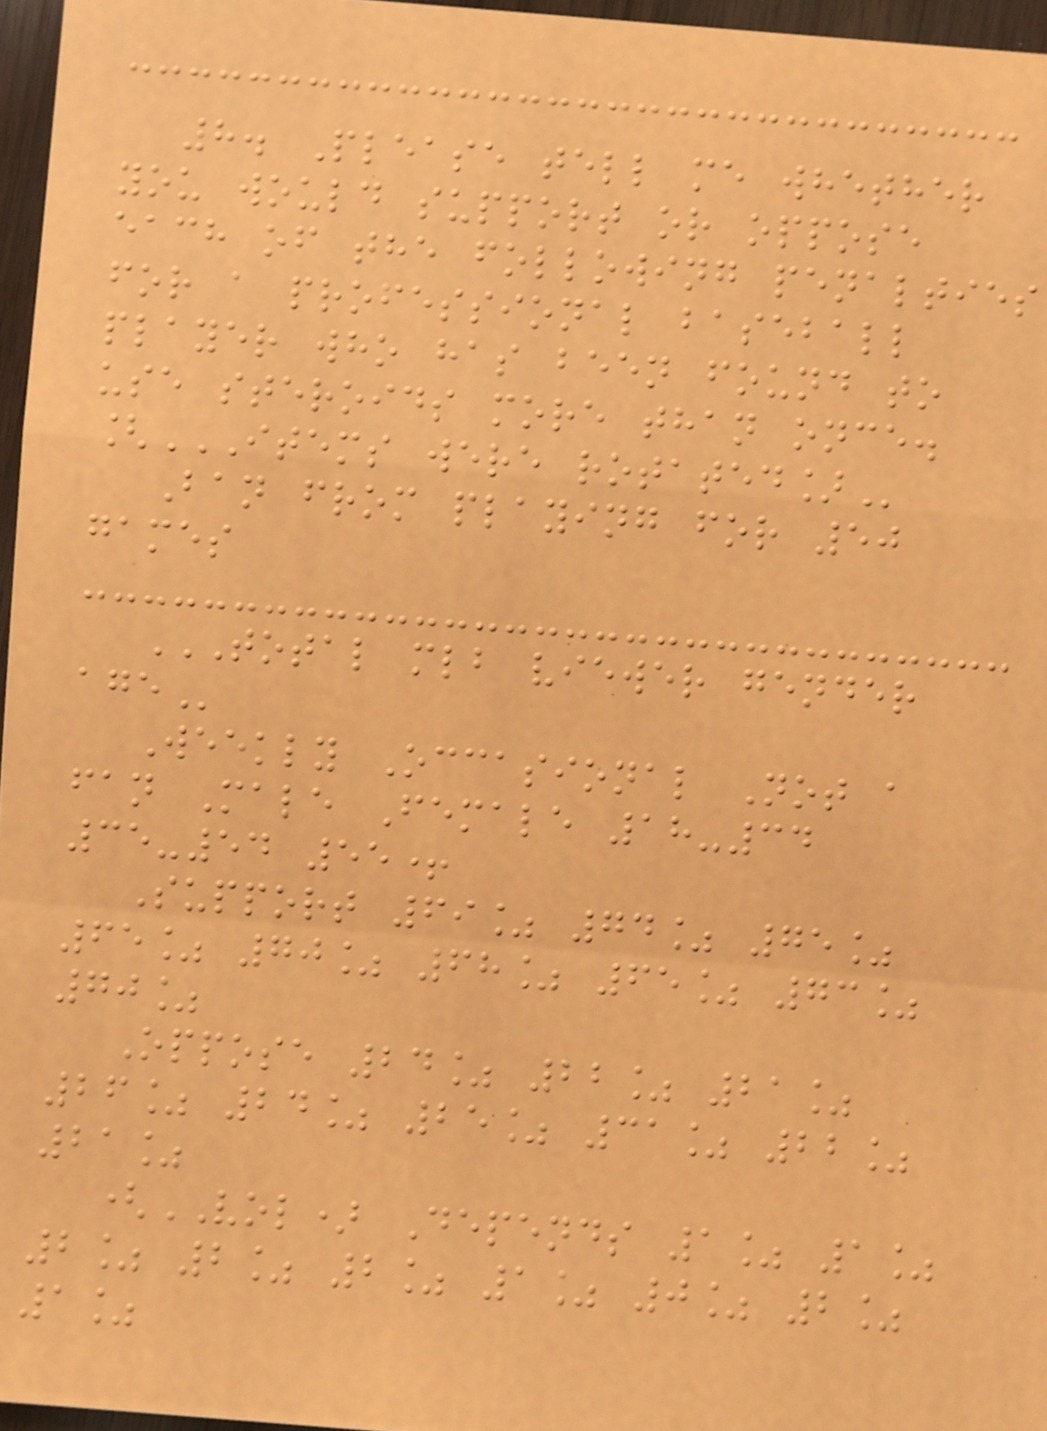8. Please tell me whether
you would support or oppose
each of the following penalties
for a professional baseball
player who has been found to
use steroids more than once.
[ITEMS WERE ROTATED]
Ban from playing for 50
games
TOTAL MLB VIEWER GENDER
AGE
Weekly Occasional Not a
fan Male Female 18-34
35-54 55+
Support 69% 74% 75%
65% 70% 68% 65% 73%
70%
Oppose 24% 22% 21%
26% 24% 25% 31% 22%
21%
(VOL) Depends 1% 1%
2% 2% 2% 1% 0% 2%
1%
